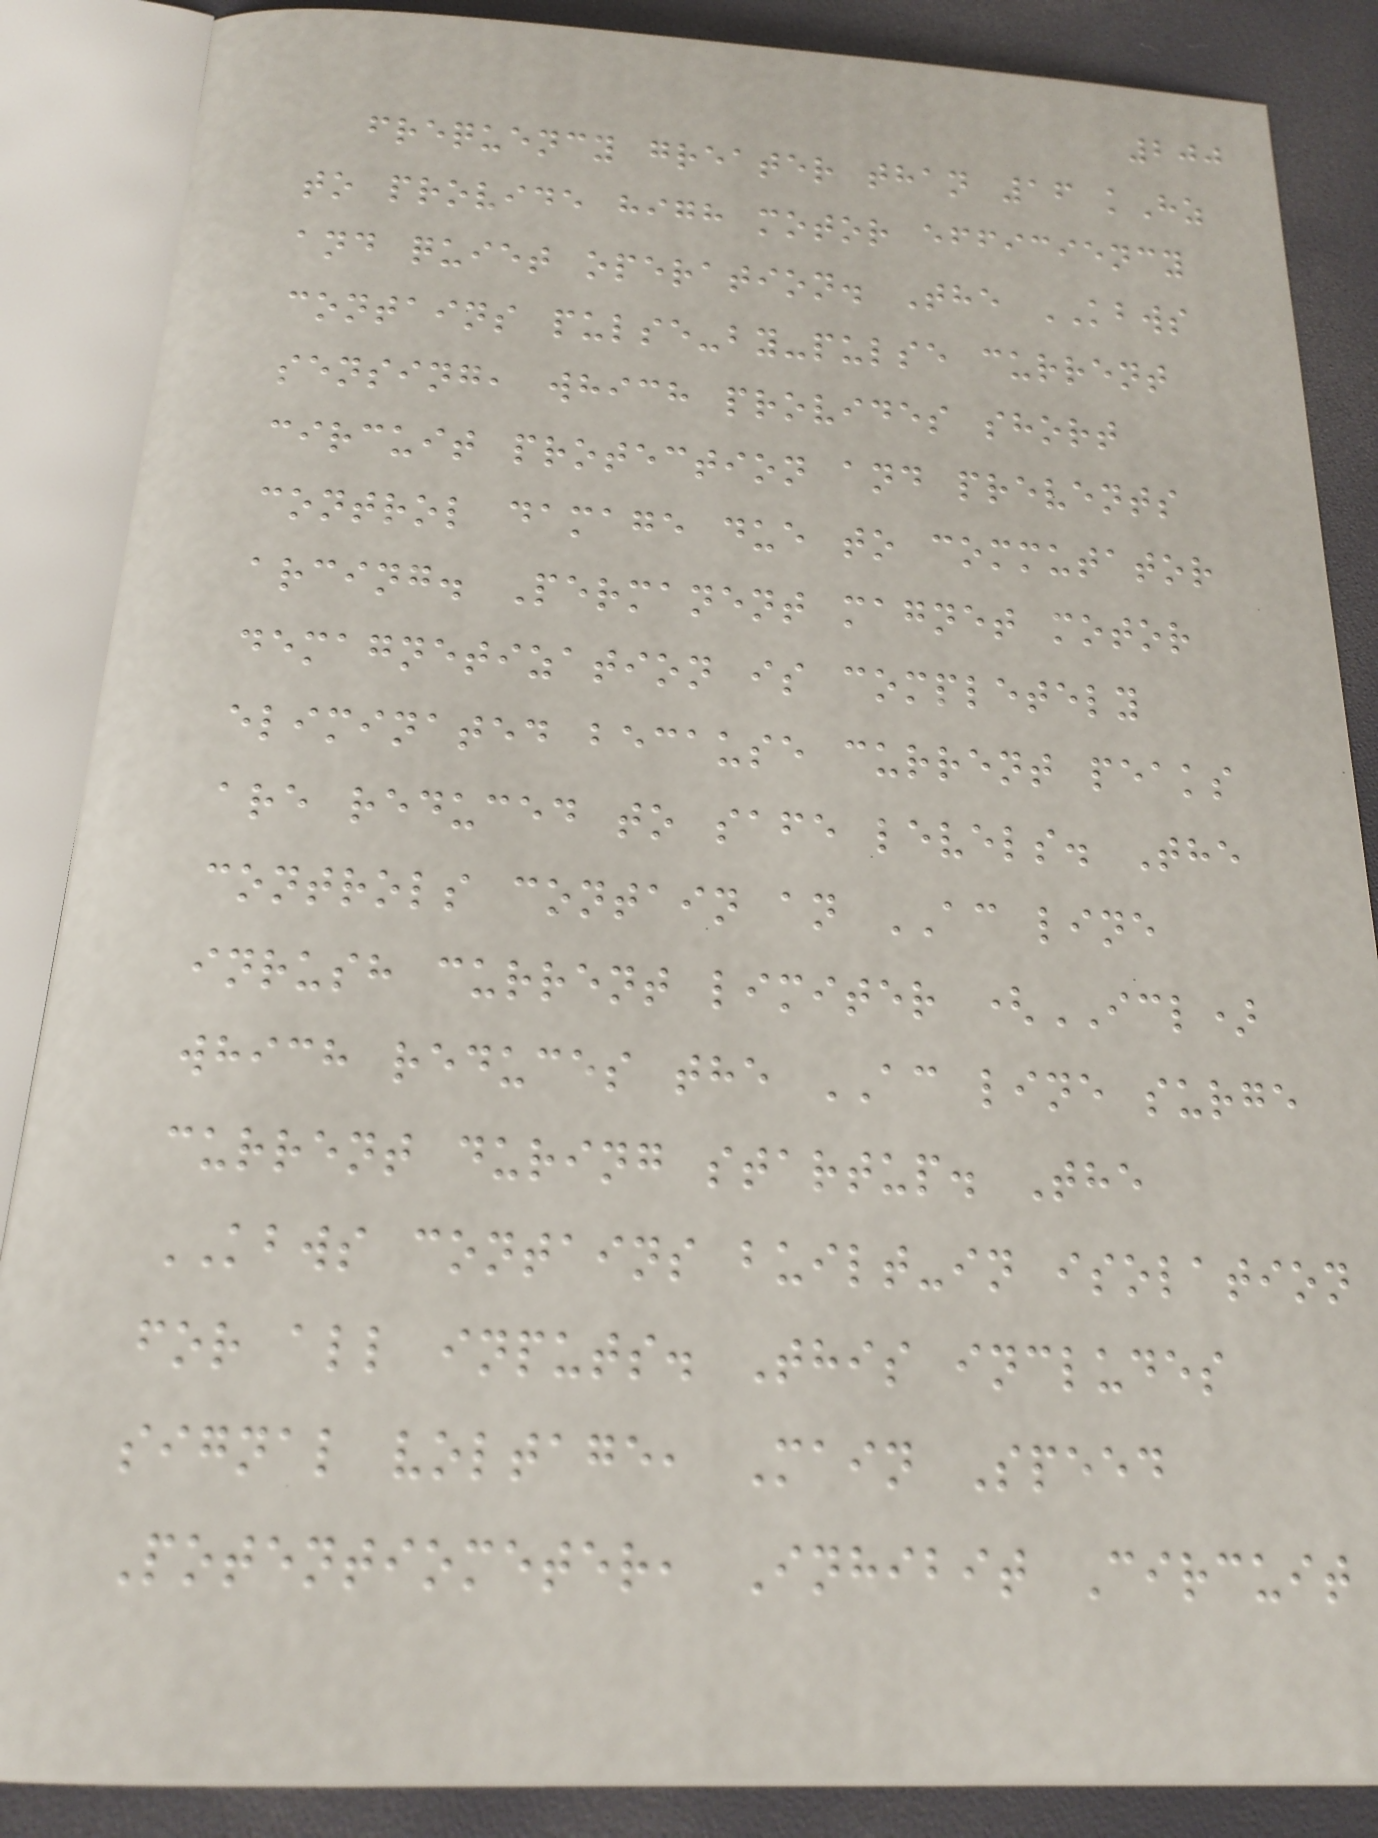200
frequency greater than 16 kHz
to provide high motor efficiency
and quiet operation. The KBWS
contains pulse-by-pulse current
sensing, which provides short
circuit protection and prevents
control damage due to commutator
arcing. Permanent magnet motor
demagnetization is completely
eliminated because current peaks
are reduced to safe levels. The
controls contain an AC line
inrush current limiter (ICL)
which reduces the AC line surge
current during startup. The
KBWS contains built-in isolation
for all inputs. This includes
signal voltage, Main Speed
Potentiometer, Inhibit Circuit
